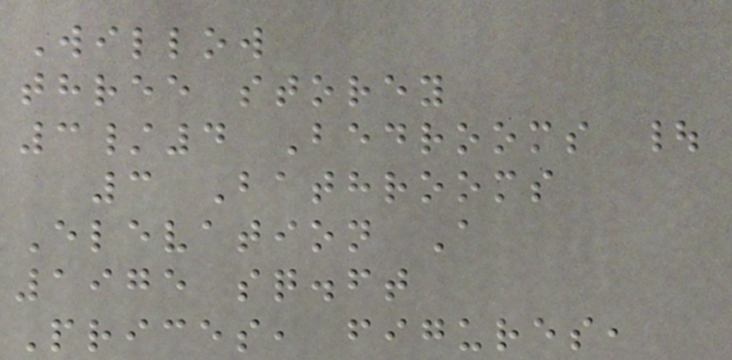Willow
three storey
3/4 Bedrooms |
3 Bathrooms
Elevation A
1975 sq.ft
Prices, figures,
